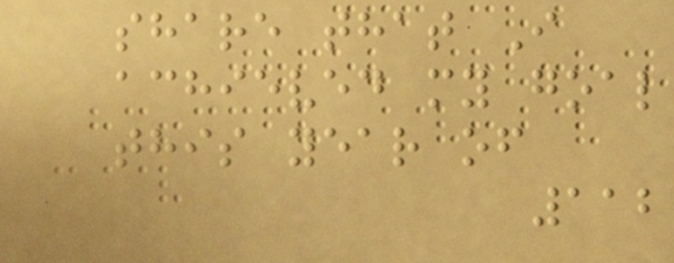share that I
achieved my goal
this year of
112
